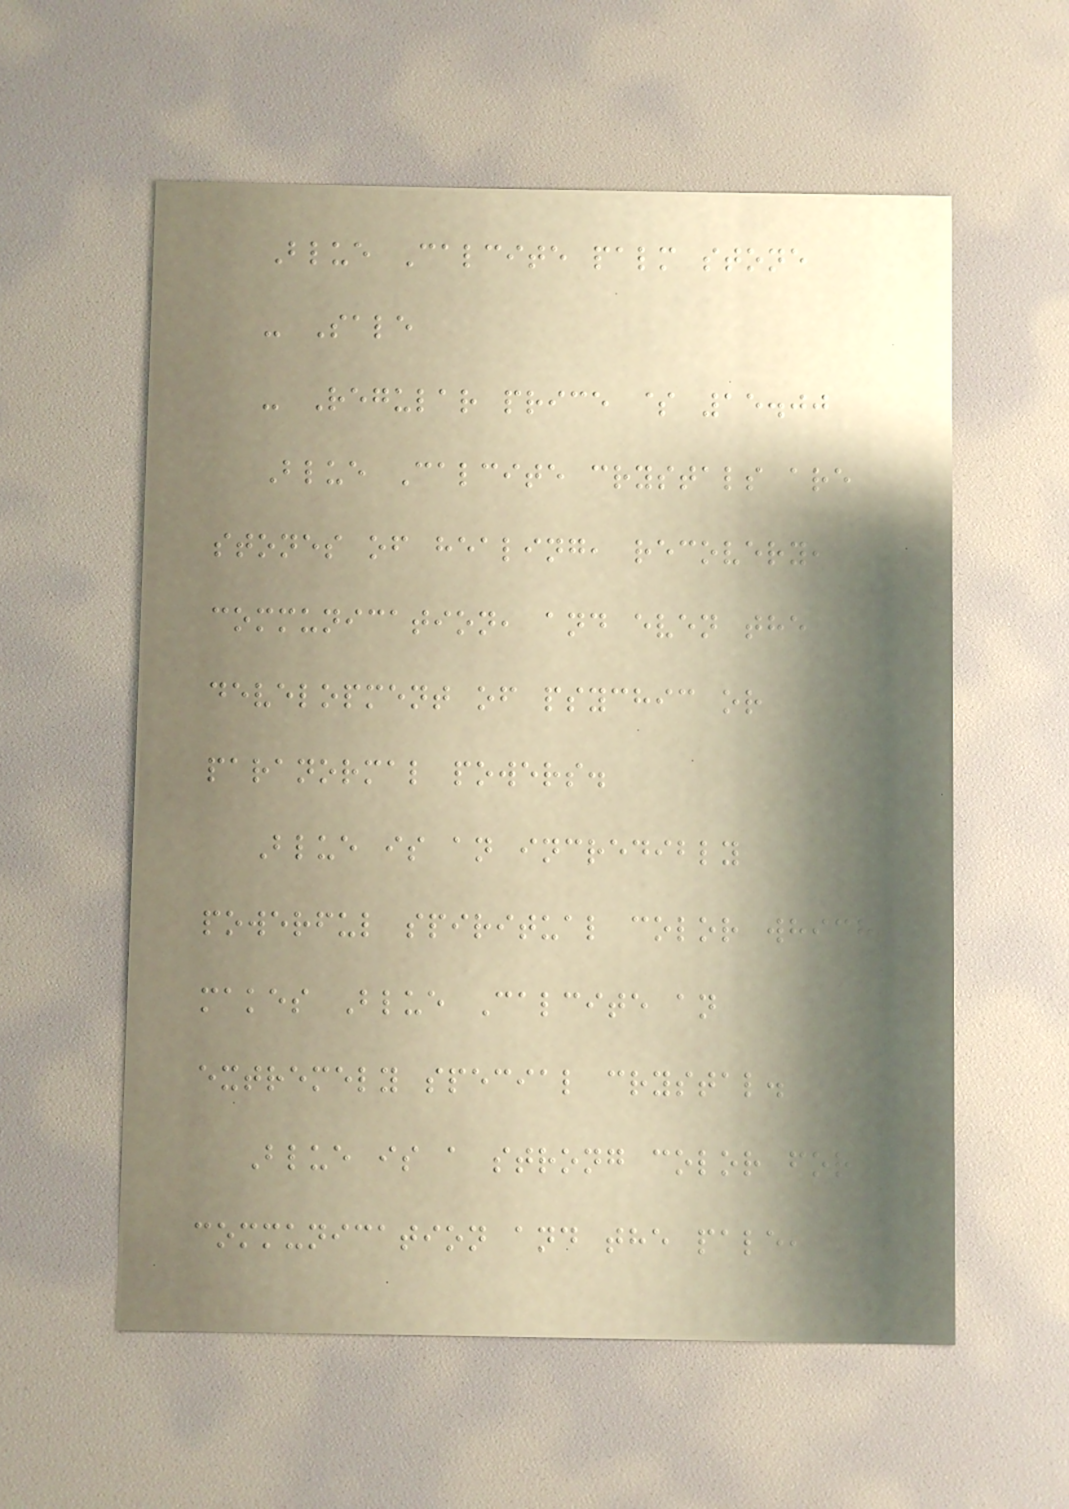Blue Calcite palm stone
- Sale
- Regular price $ 15.00
Blue Calcite crystals are
stones of healing, recovery,
communication, and even the
development of psychic or
paranormal powers.
Blue is an incredibly
powerful spiritual color which
makes Blue Calcite an
extremely special crystal.
Blue is a strong color for
communication and the pale,
